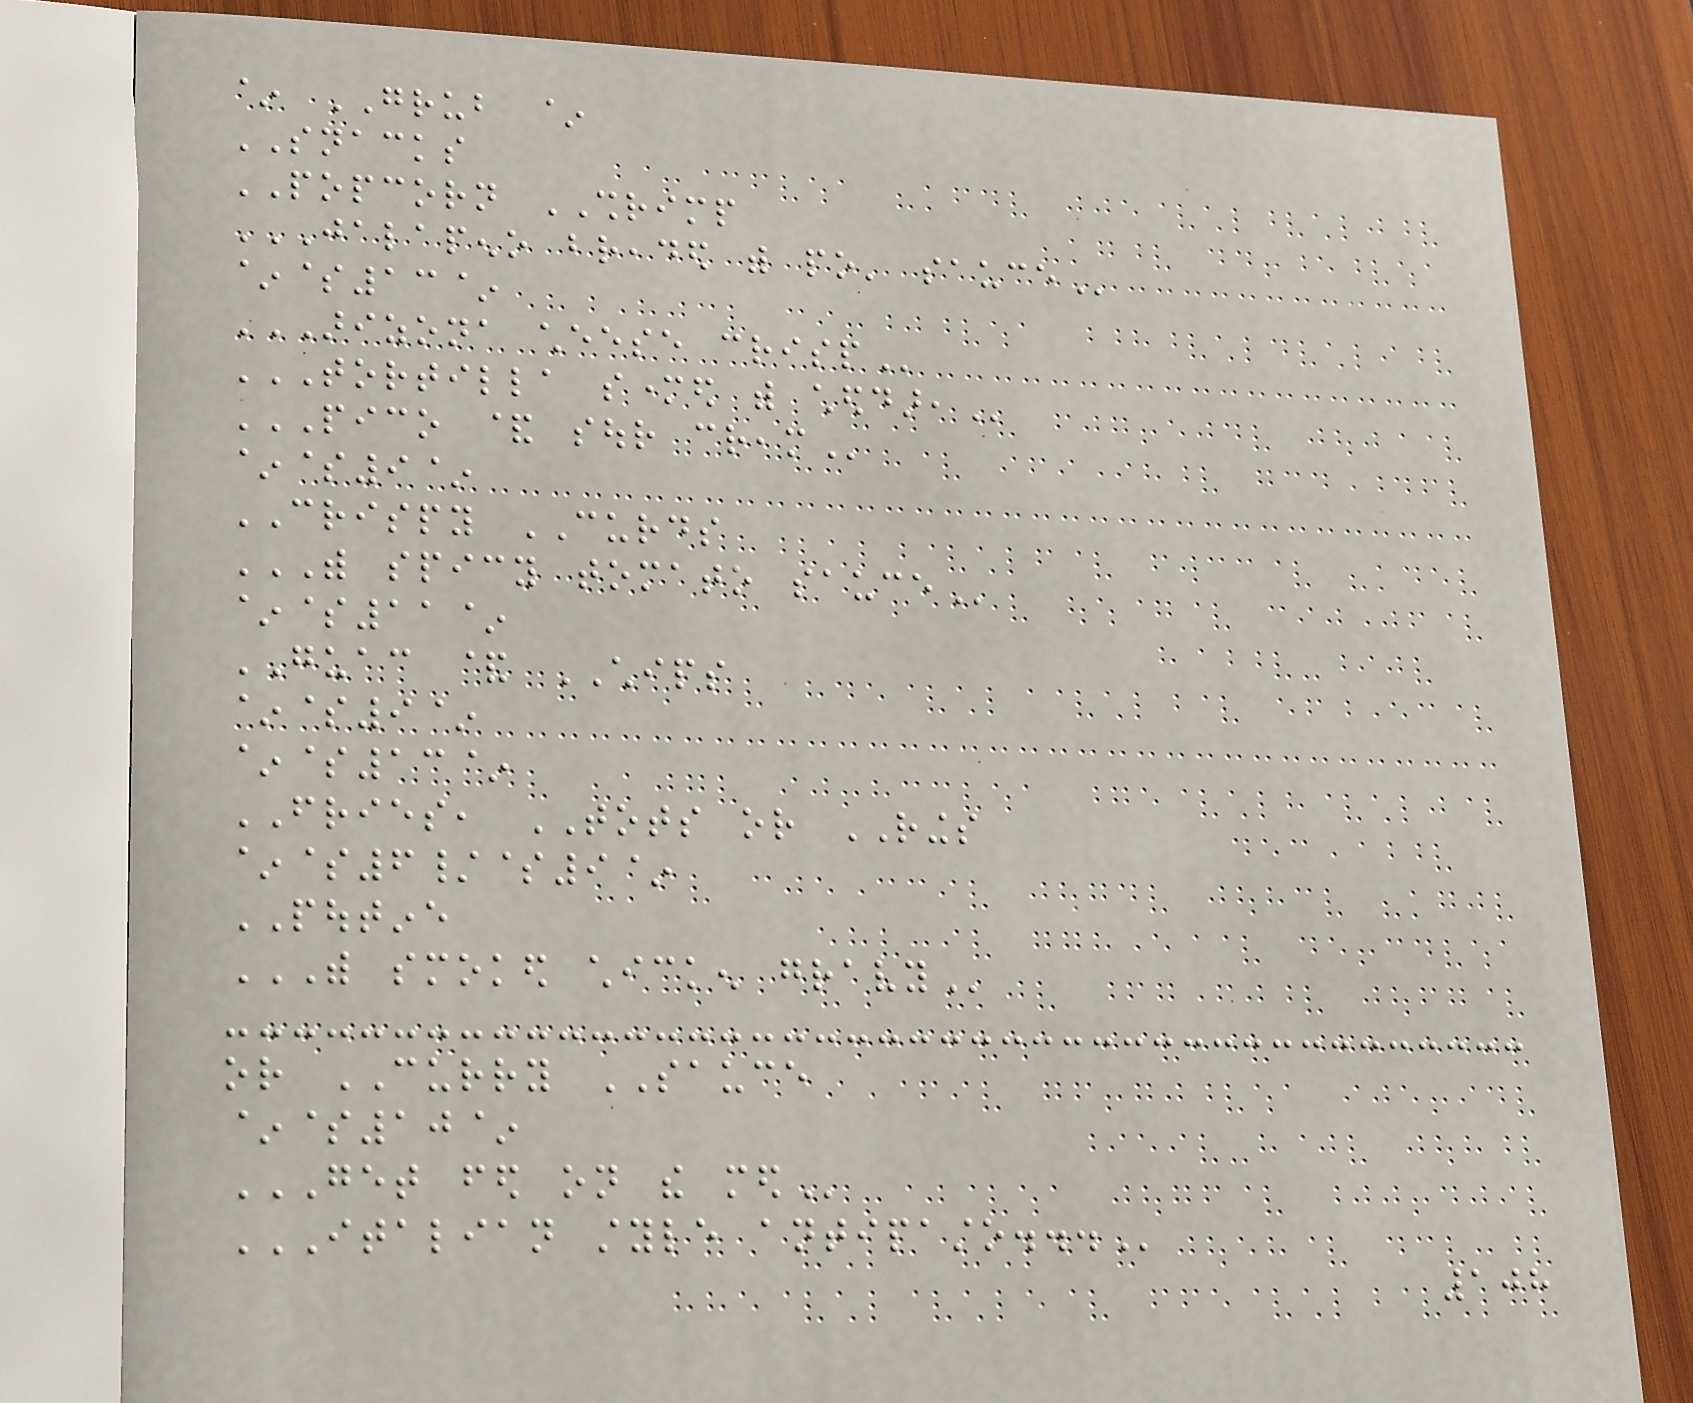~ GRUB ~
SNACKS
POPCORN SHRIMP
JALAPENO BREADED WITH PO' SAUCE
~$13~
ARIZONA CHEESE CRISP
TORTILLA SMOTHERED WITH CHEDDAR,
PICO & SOUR CREAM
~$9~
CRISPY CURDS
WITH SPICY TOMATO SAUCE
~$11~
GUAC & CHIPS
~$9~
~$13~
FRIES, TOTS or RINGS
~$6/$9~
POUTINE
WITH SMOKED CHICKEN GRAVY
or CURRY SAUCE
~$10~
GET FED ON THE MED
ITALIAN STYLE ANTIPASTO...
108
